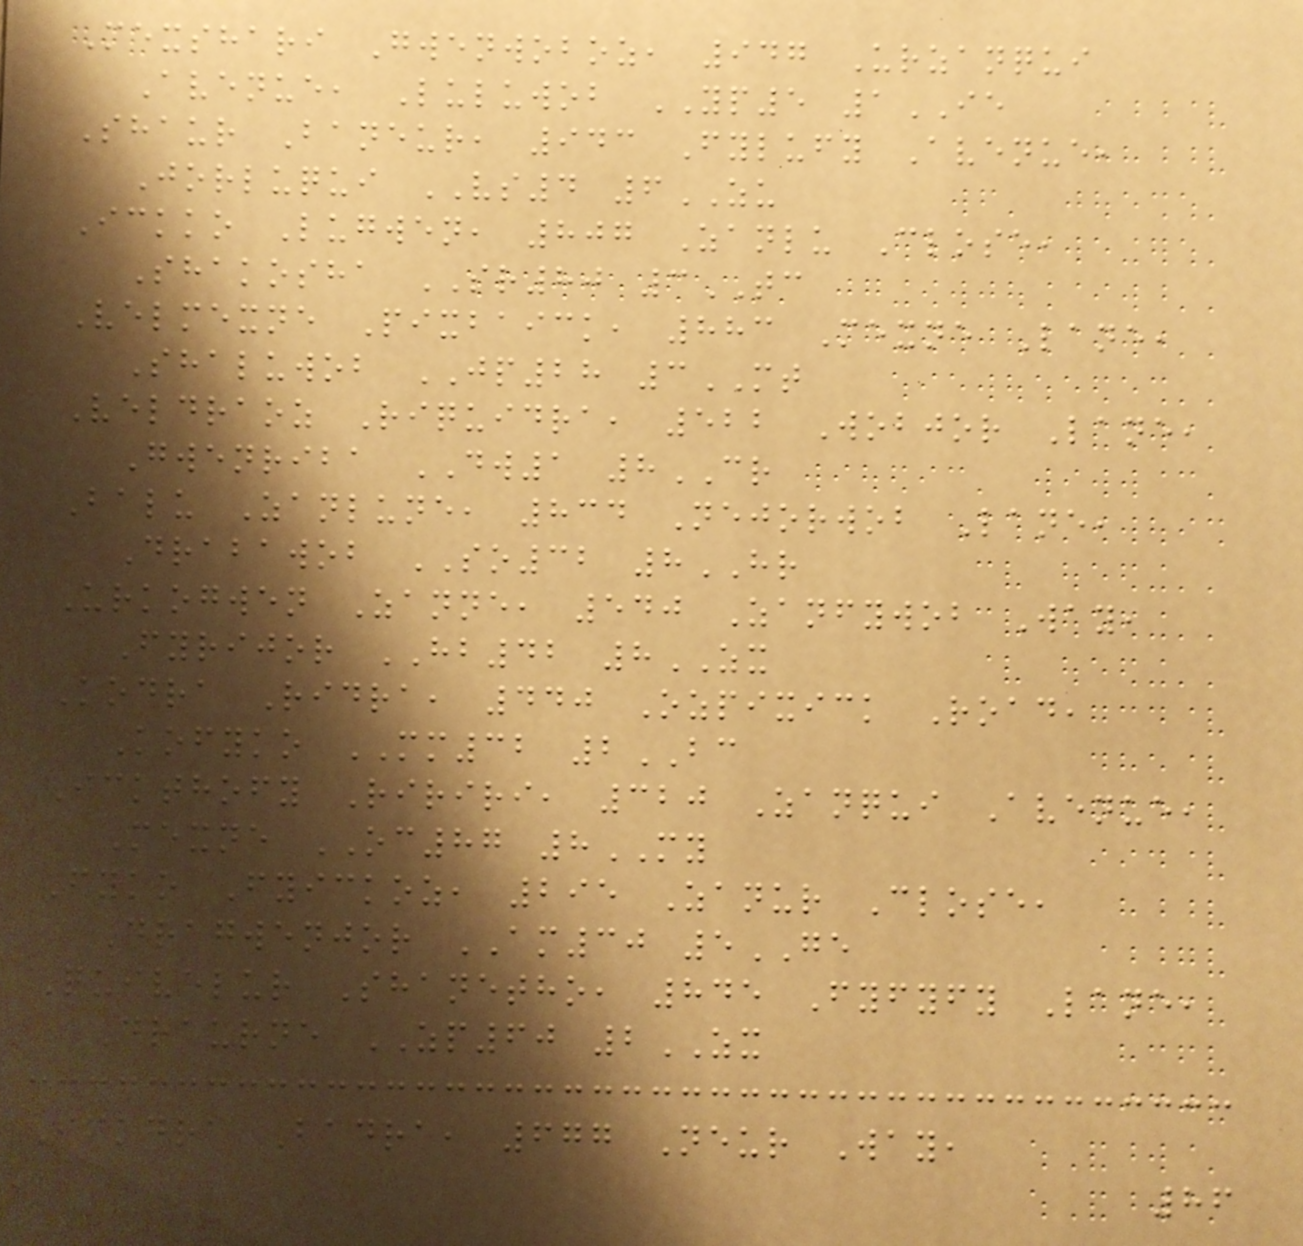Mexshari Gwenwoboz, 947 Urzanqui
Avenue, Luluwob YP5 1IE
Shaur Baneur, 943 Fylufy Avenue,
Jorluqui VS4 6ZU
Ickko Lugwen, 807 Zanlu Close,
Shakosha SR80 3TC
Velmexne Pixbaick, 883 Mexne Lane,
Shaluwob JP28 3MT
Veldraoz Riquidra, 522 Wobjor Lane,
Gwenriba DW1 8CR
Balu Zanlune, 834 Nejorwob Lane,
Drabawob SO32 8HR
Urkogwen Zanne, 540 Zanfywob Way,
Fyrijor HB42 8ZX
Kodra Ridra, 440 Ozpixick Road,
Kofyko MM32 2BC
Ickthofy Ririri, 320 Zanqui Avenue,
Mexne OC87 8MY
Fyko Fyickoz, 295 Zanur Close,
Dragwenjor AM30 5GE
Quivelur Shanetho, 845 Fyfyfy Lane,
Draurne ZP60 2ZX
Ickdra Badra, 677 Neur Way,
86
